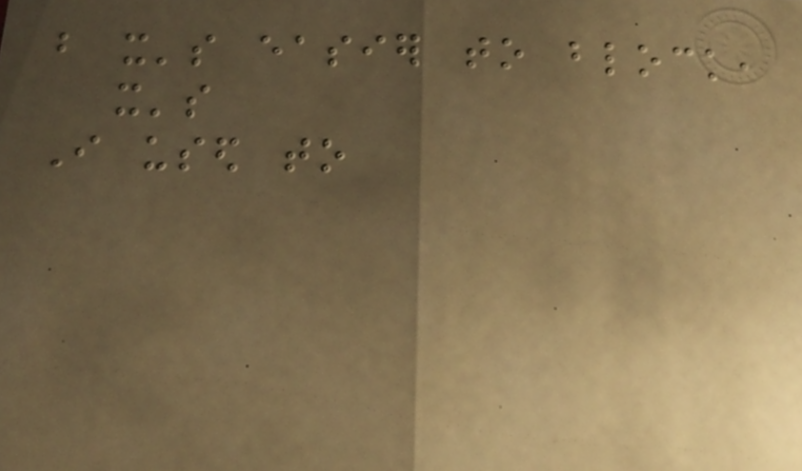but it's easier to block,
it's
I used to
